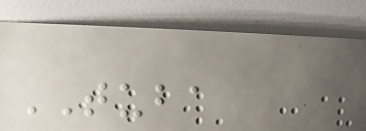TUBA
